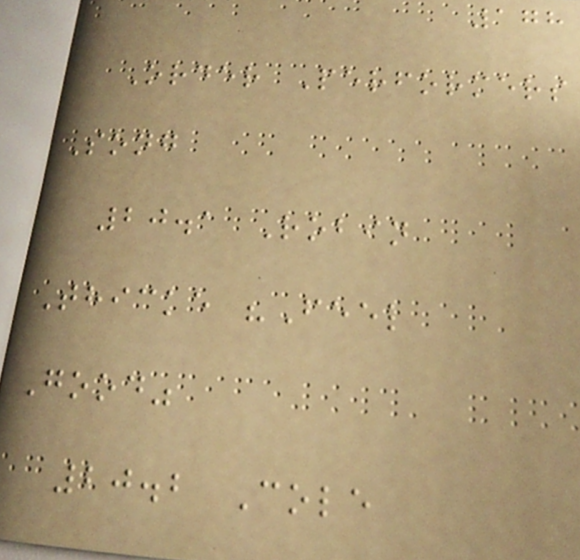178
Order Performers
Song
20.1 Robin
Thicke "Feel
Good"
20.2 Cole
